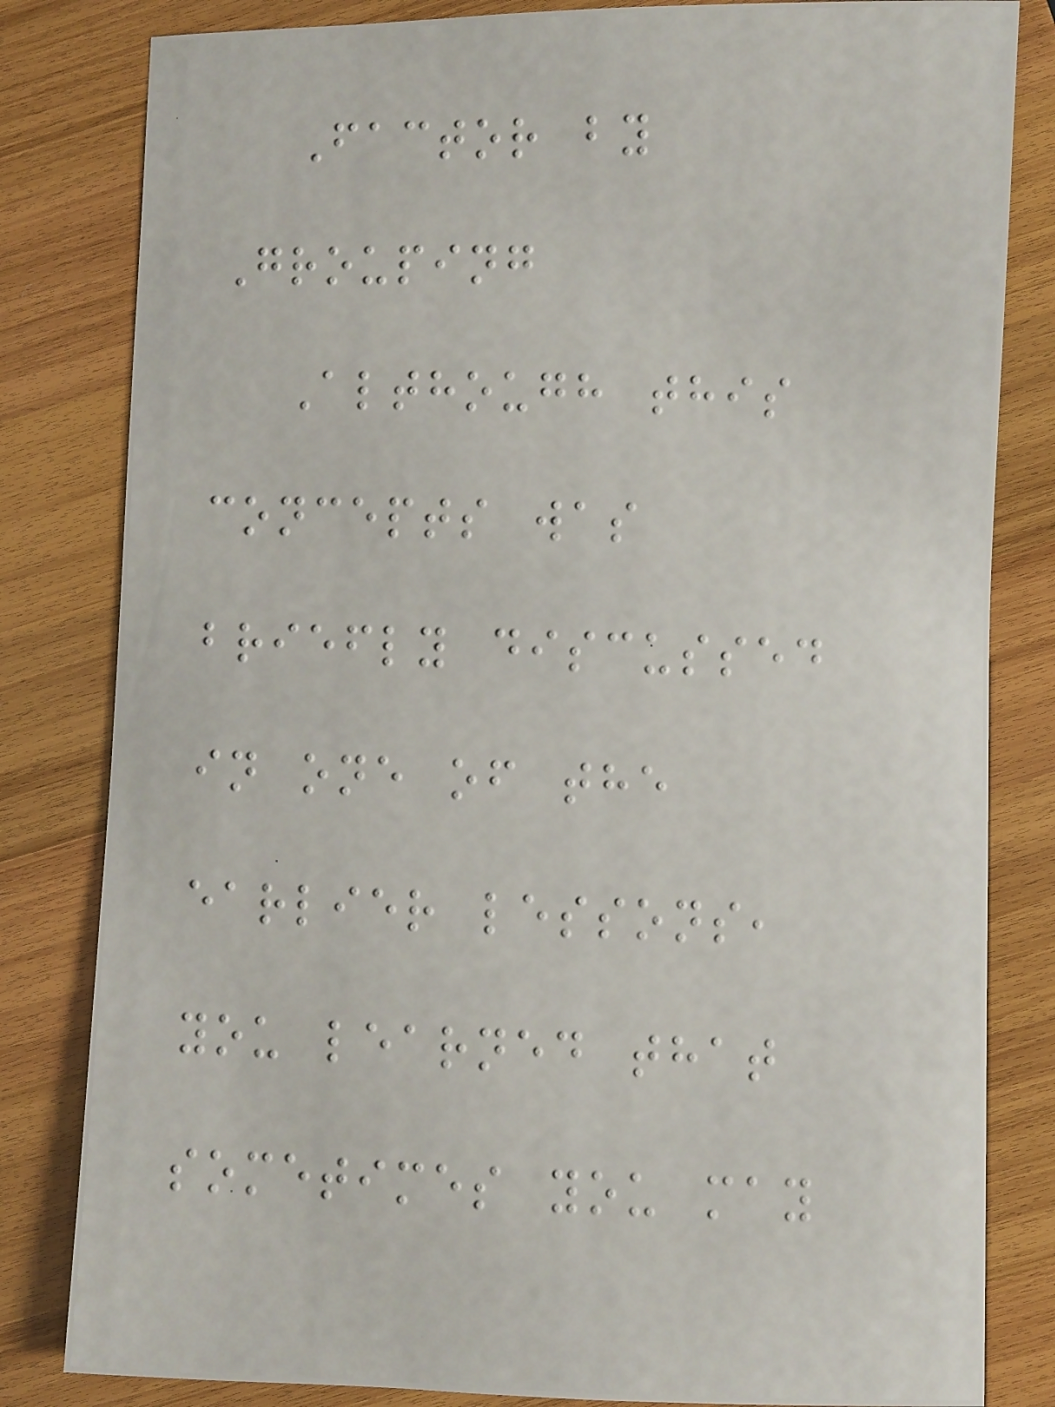Factor by
Grouping
Although this
concepts was
briefly discussed
in one of the
earlier lessons,
you learned that
sometimes you may
